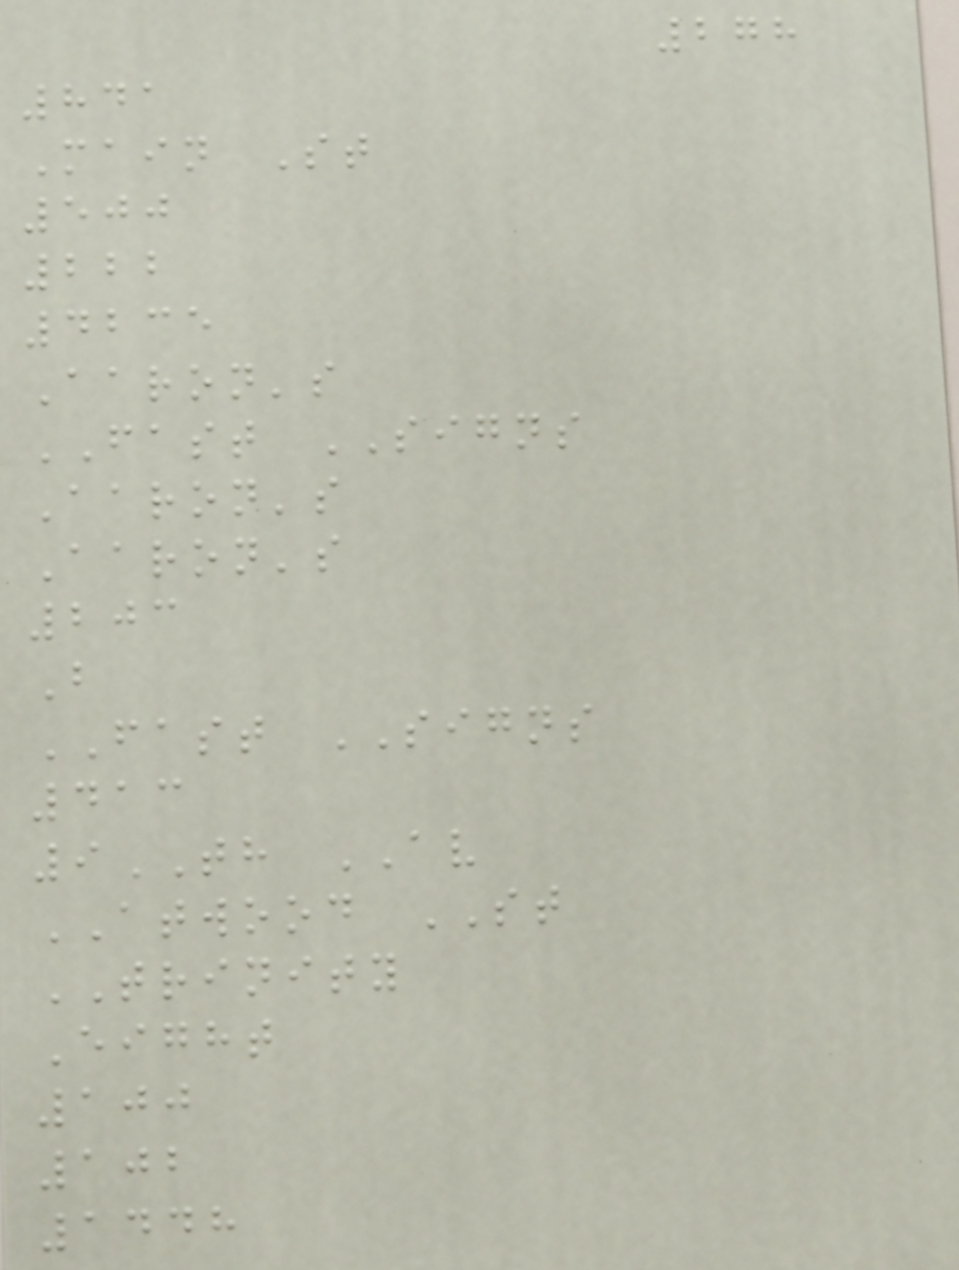278
841
Main St
500
222
4235
Aaron's
FAST SIGNS
Aaron's
Aaron's
203
B
FAST SIGNS
413
9TH AV
ATWOOD ST
TRINITY
Eight
100
102
1448
